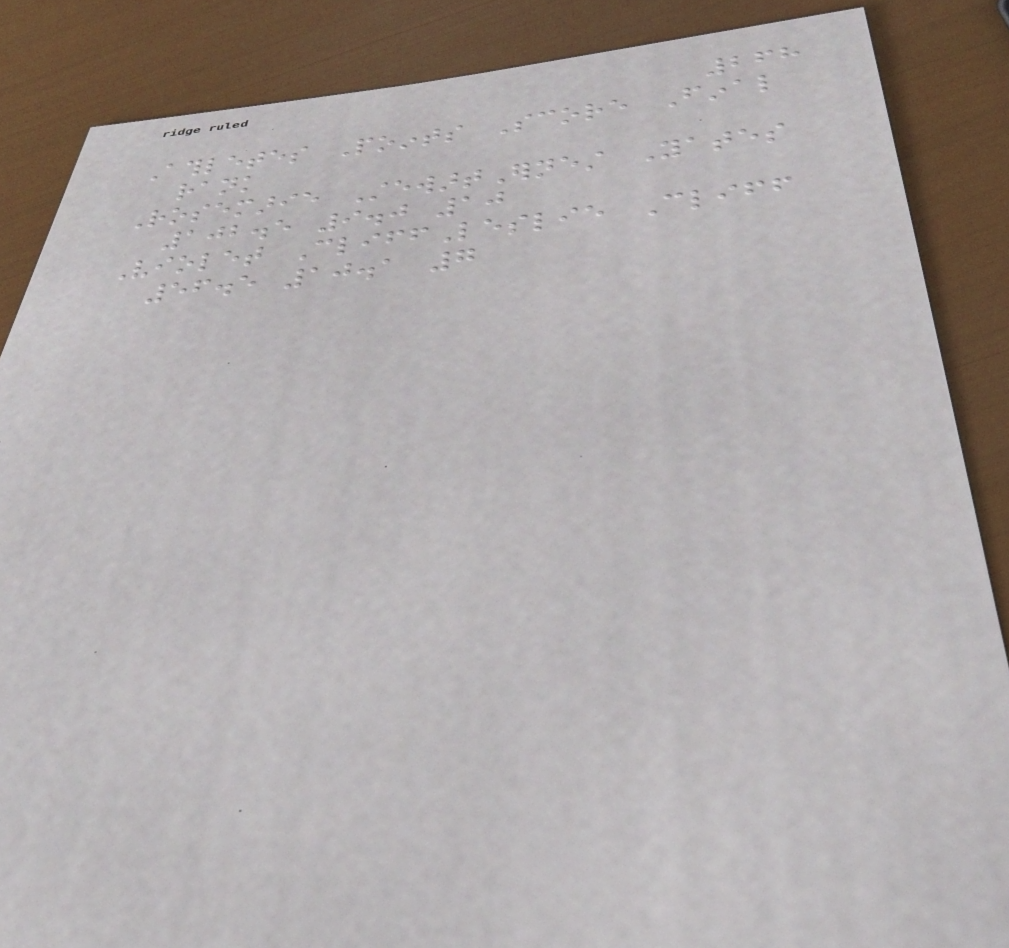268
Athletes Points Score Final
rank
Rosemarie StewartErnest Yates
102.5 9.0 10
Violet CliffLeslie Cliff
56.5 10.1 7
